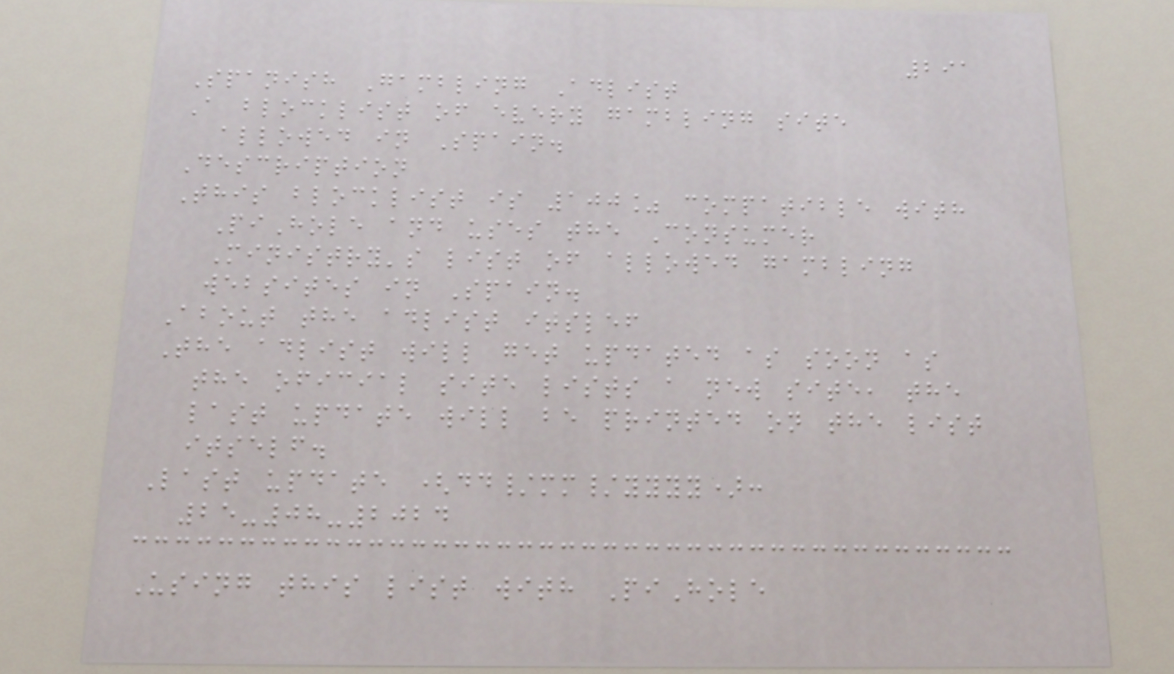291
Spanish Gambling Adlist
A blocklist of every gambling site
allowed in Spain.
Description
This blocklist is 100% compatible with
PiHole and uses the Consumer
Ministry's list of allowed gambling
websites in Spain.
About the adlist itslef
The adlist will get updated as soon as
the oficial site lists a new site, the
last update will be printed on the list
itself.
Last update (dd/mm/yyyy):
25-08-2024
Using this list with PiHole
